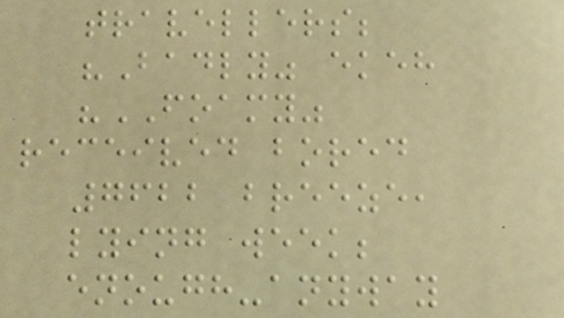travellers;
"Badly" ekeh
"FOAMY"
received bored
7622 breeze,
lying week;
enough-anyway
